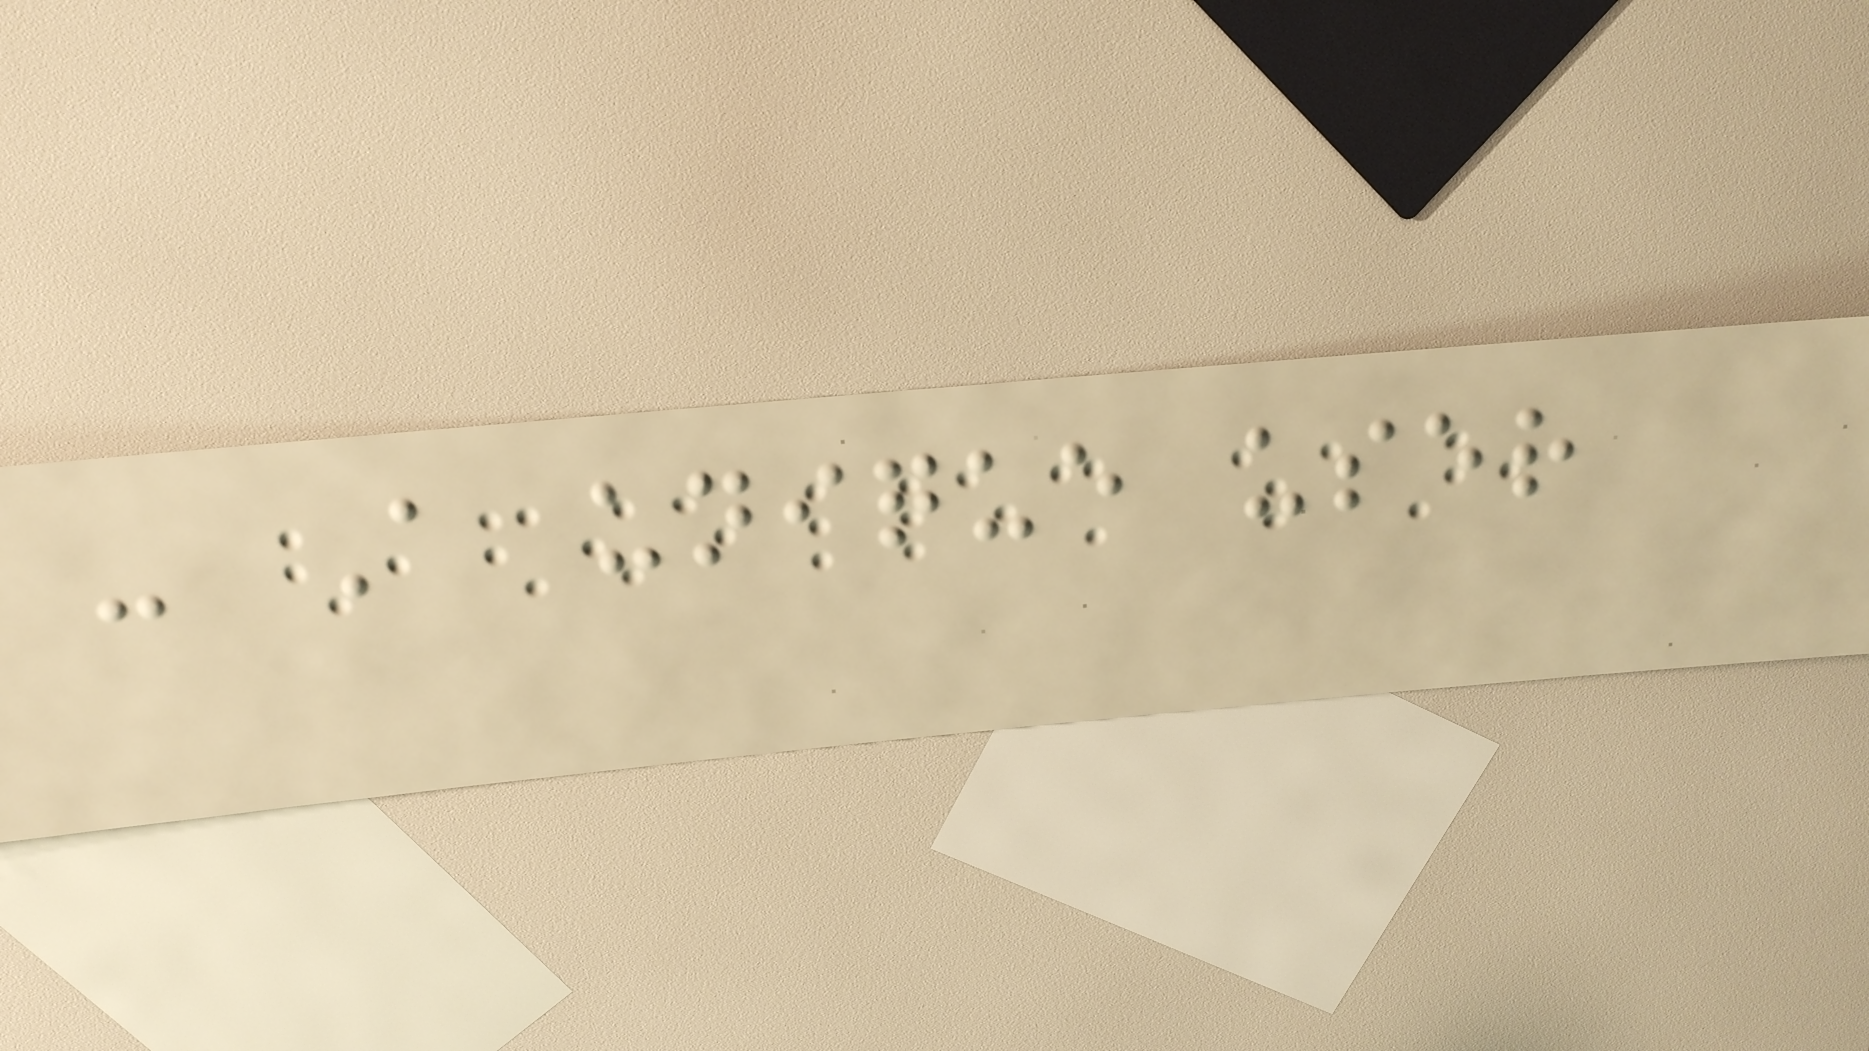- A unique user
